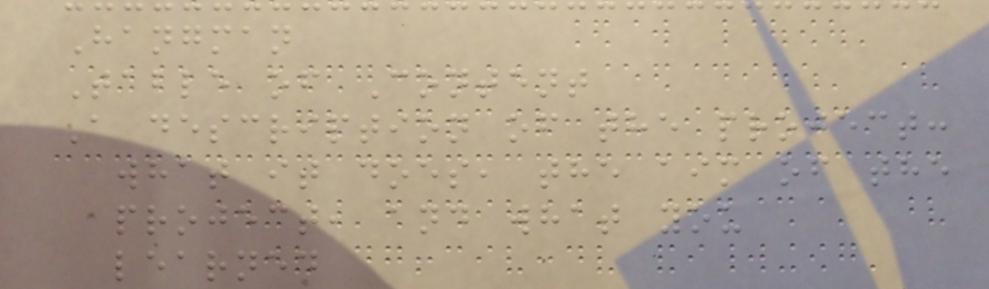Hangman
Table of Content
A description of the project:
what it does, the aim of the
project, and what you
learned
